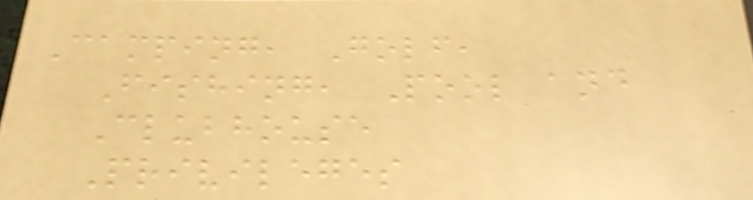Camping, Golf,
Fishing, Pool and
Clubhouse
Privileges
